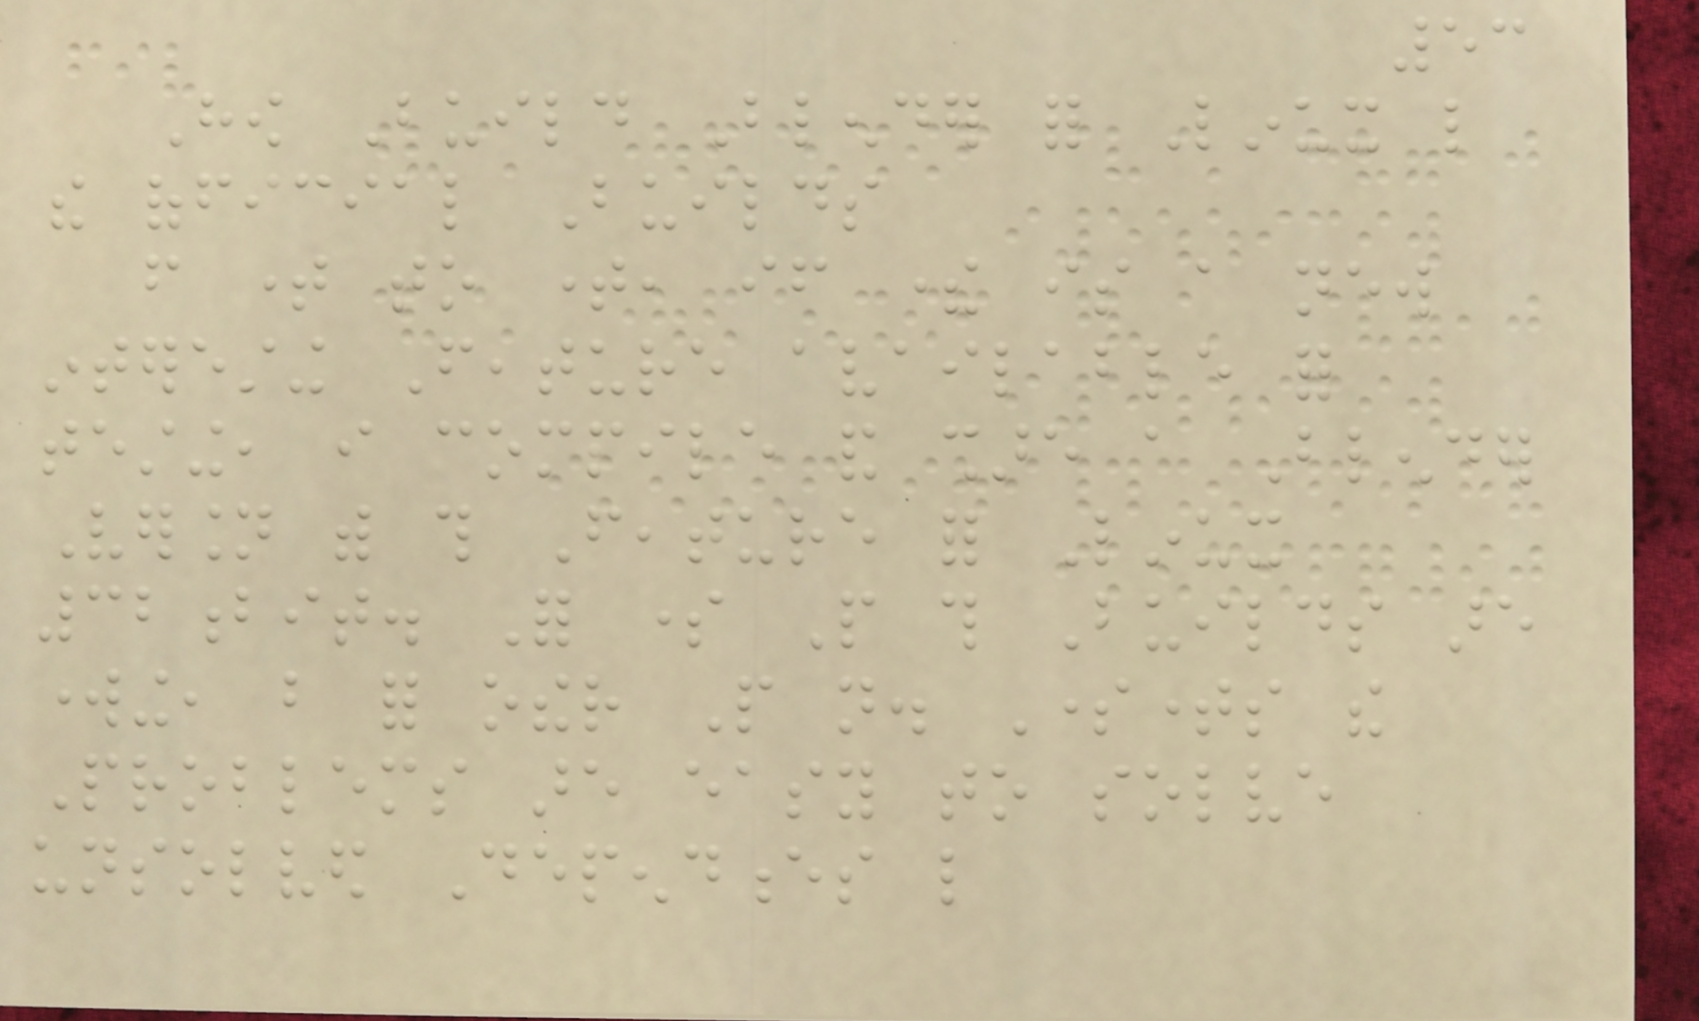53
How Build Blender for Linux like
the official Builds
from time to time, if there is a new
interesting Feature available for
testing, i compile and share a Blender
Version with this Feature for Linux
32bit. For some People this Builds are
working, but for other People not. Sometimes the
Problems are easy to solve
unsolved Dependences like
